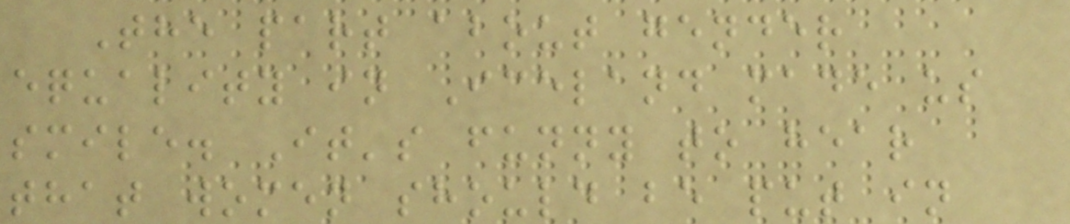The part about gender
equality in Iceland made us
smile. It's funny to hear
that women should be put in
